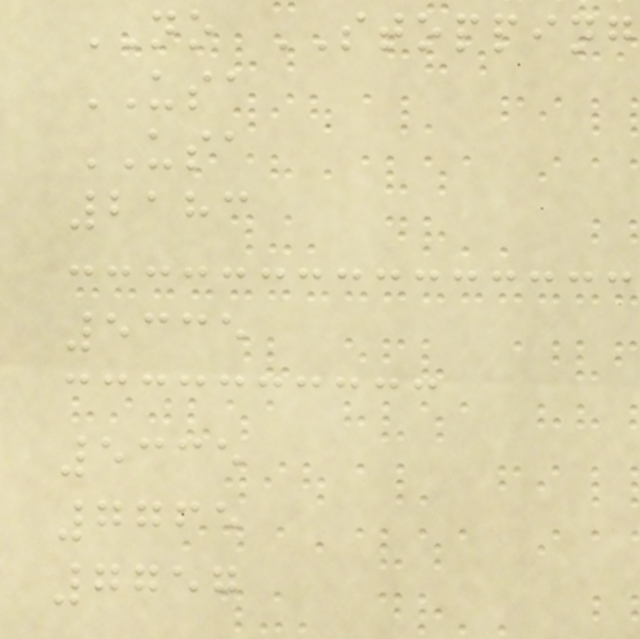NO STOPPING
USA
USA
2183
5335
5335
7765
7757
